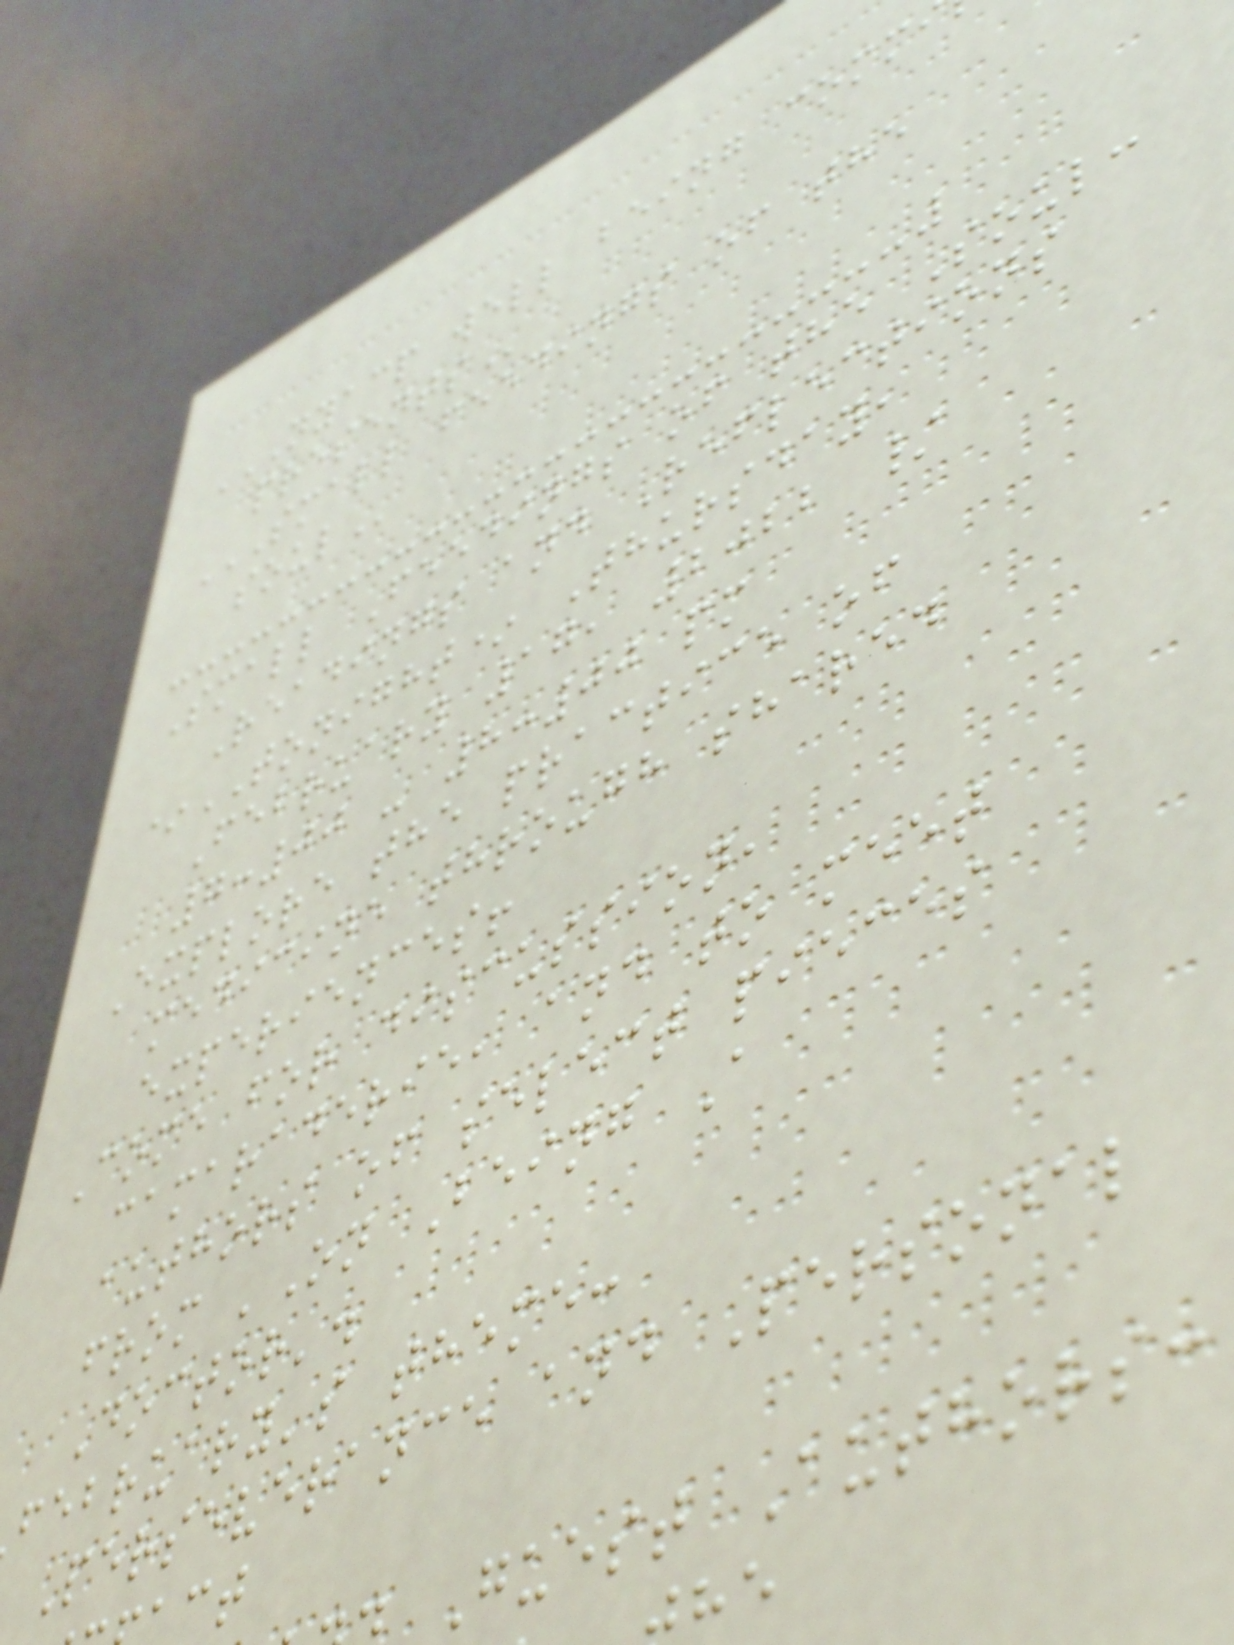SMALL FEEDINGS OF THE
Small Feedings of the Soul:
Readings and Reflections
*TONIGHT* Thursday,
February 17, 2022 /
7:00 - 8:00 pm
Explore the practice of
medicine through shared
experiences!
Come for discussion,
camaraderie, and to meet
authors of select pieces
from 'On Being A
Doctor'.
february's theme:
Perseverance and Personal
Guest Authors:
